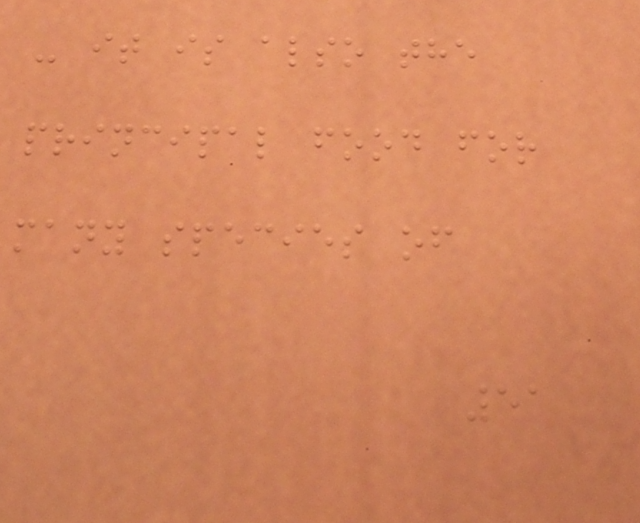- it is also the
principal food for
many species of
51
